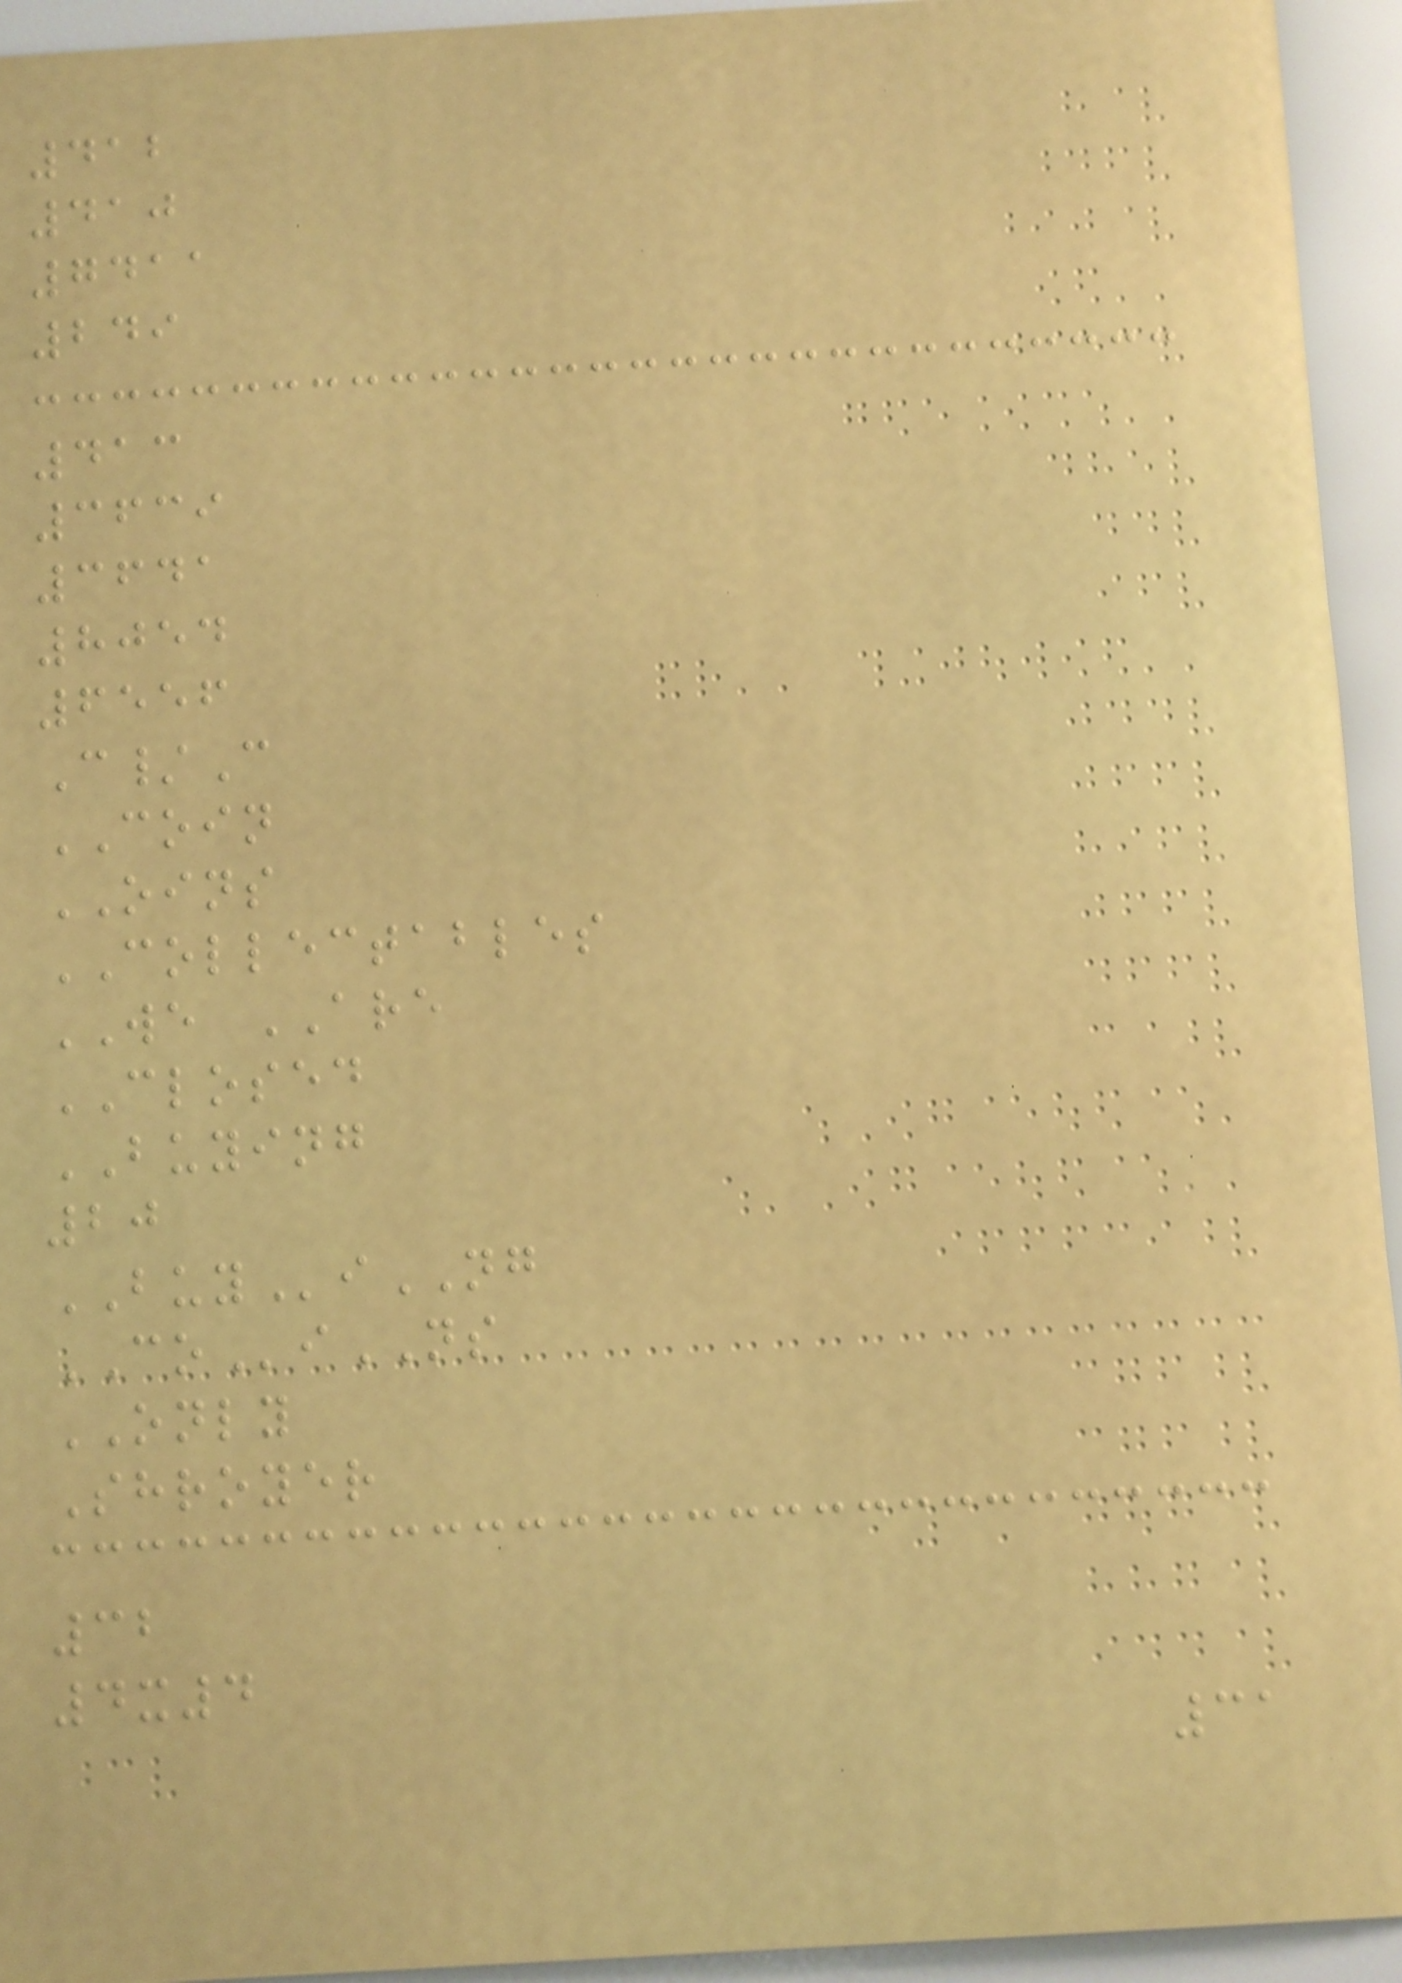412
410
7411
249
413
3639
3641
8054
6556
C/C
COIN
OINS
COLLECTABLES
WE ARE
CLOSED
BUYING
20
BUYiNG
COiNS
ONLY
Shroyer
32
4x4
31
